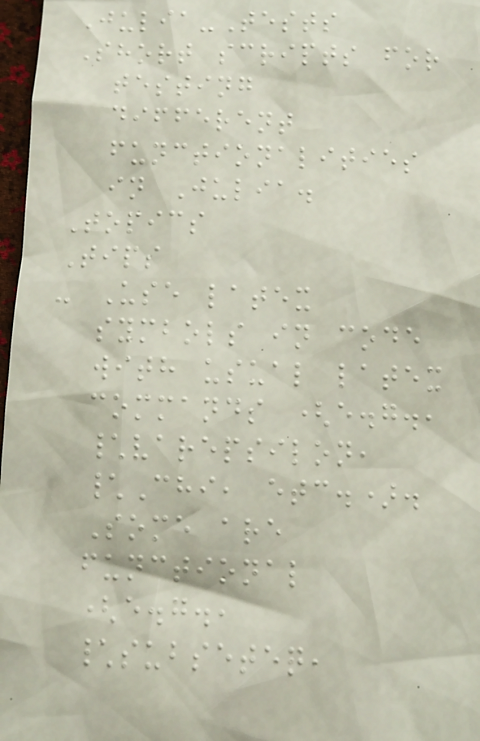Julia-Tests
Short scripts for
testing
different
functionalities
in Julia.
Topics
Tips
- Use latex
symbols in code
with usual latex
commands (e.g.,
\varepsilon,
\Chi, etc.).
Some are
functional
(e.g.,
\subseteq,
